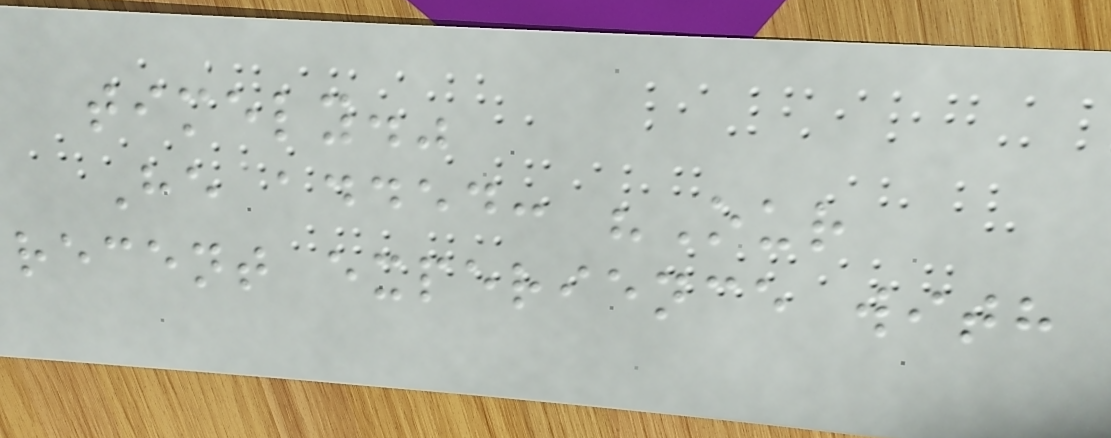timely."
He added: "Our
recent experience with
